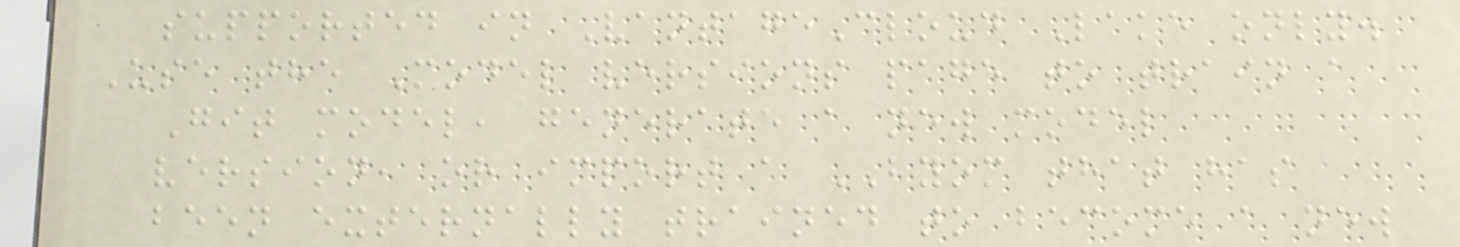supported in VantageCloud Lake only.
Use the Model versions page to train a
Git model, generate a new model
version, or import a BYOM that has
been externally trained to become a new
